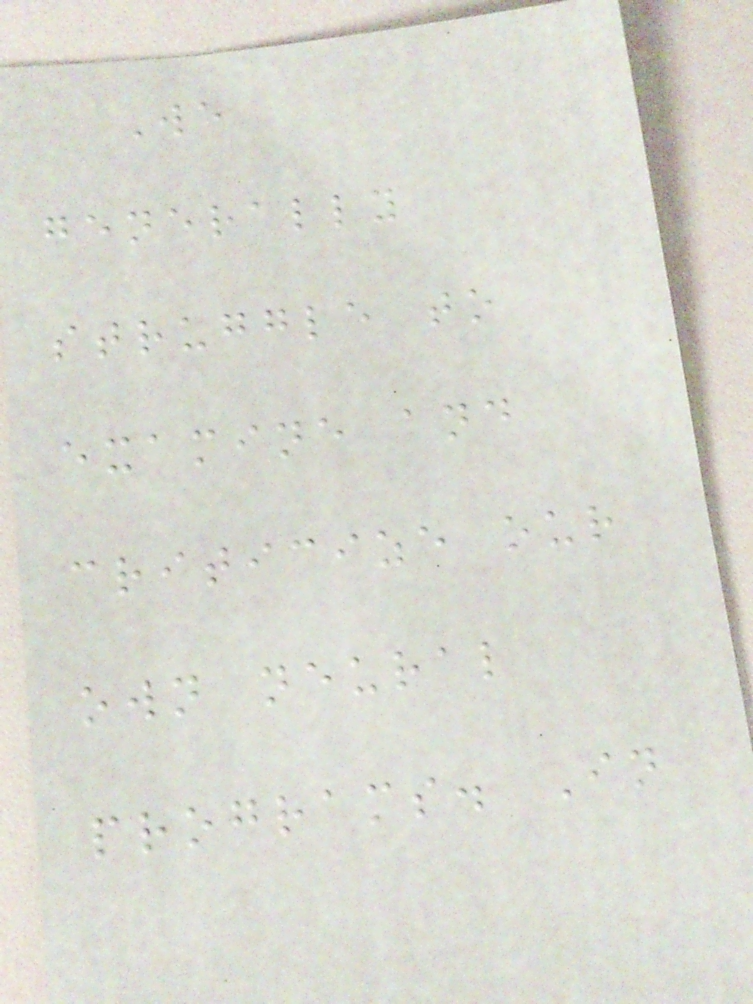We
generally
struggle to
examine and
criticize our
own neural
programs. In
